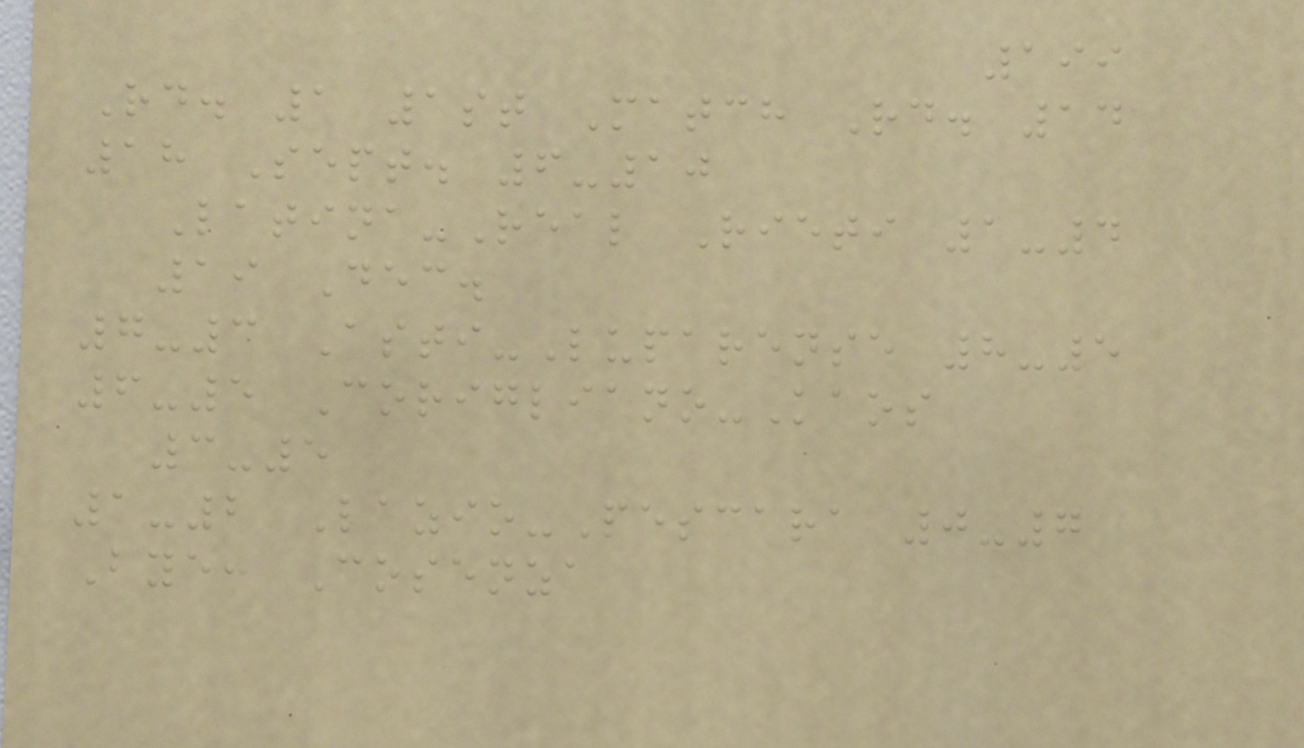199
Rd. 1 1st Match Rd. 14
18 Sept. 6-10
Latina-Real Rieti 1-4
19 Dec.
7-3 Asti-Luparense 8-5
6-5 Corigliano-Kaos
3-5
1-2 Lazio-Pescara 0-7
Bye: Cosenza
